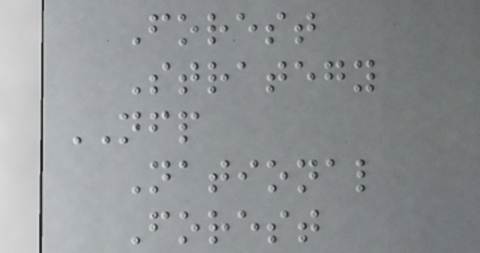Forest
Strategy
NFP
National
Forest
